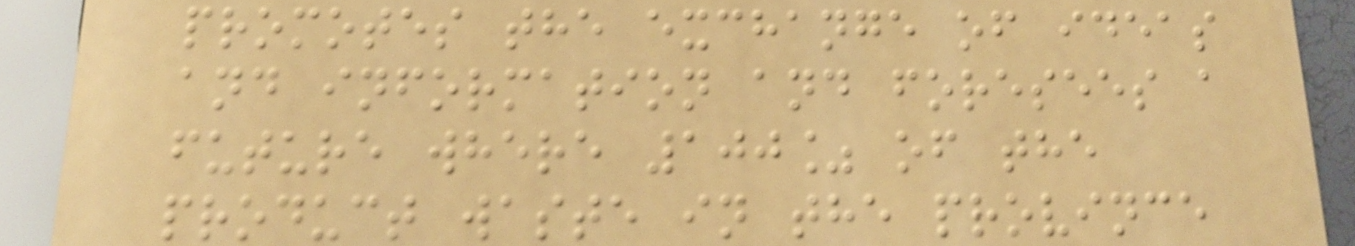promotes the exchange of ideas
and information and foresees a
future where 100% of the
product waste in the province
